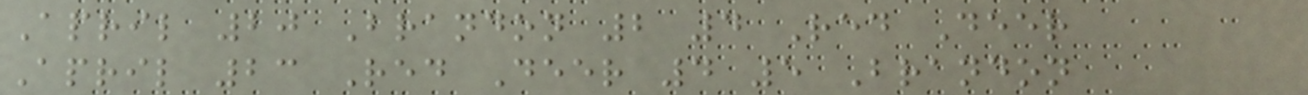April 20 Brandon 2 4 Red Deer
April 23 Red Deer 4 5 Brandon
